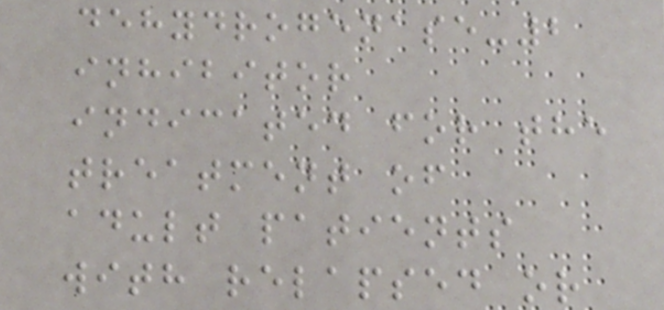dehydrogenase-2
inhibitor
indicated for the
treatment of
adult patients
with relapsed or
